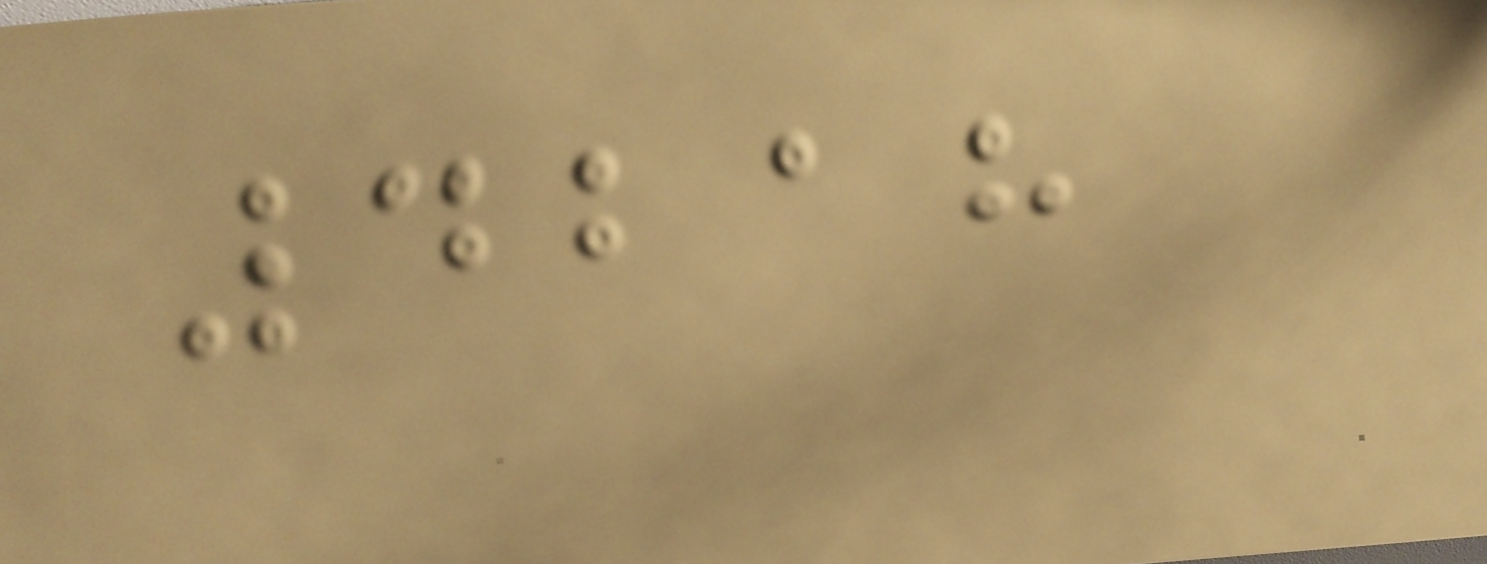4218
